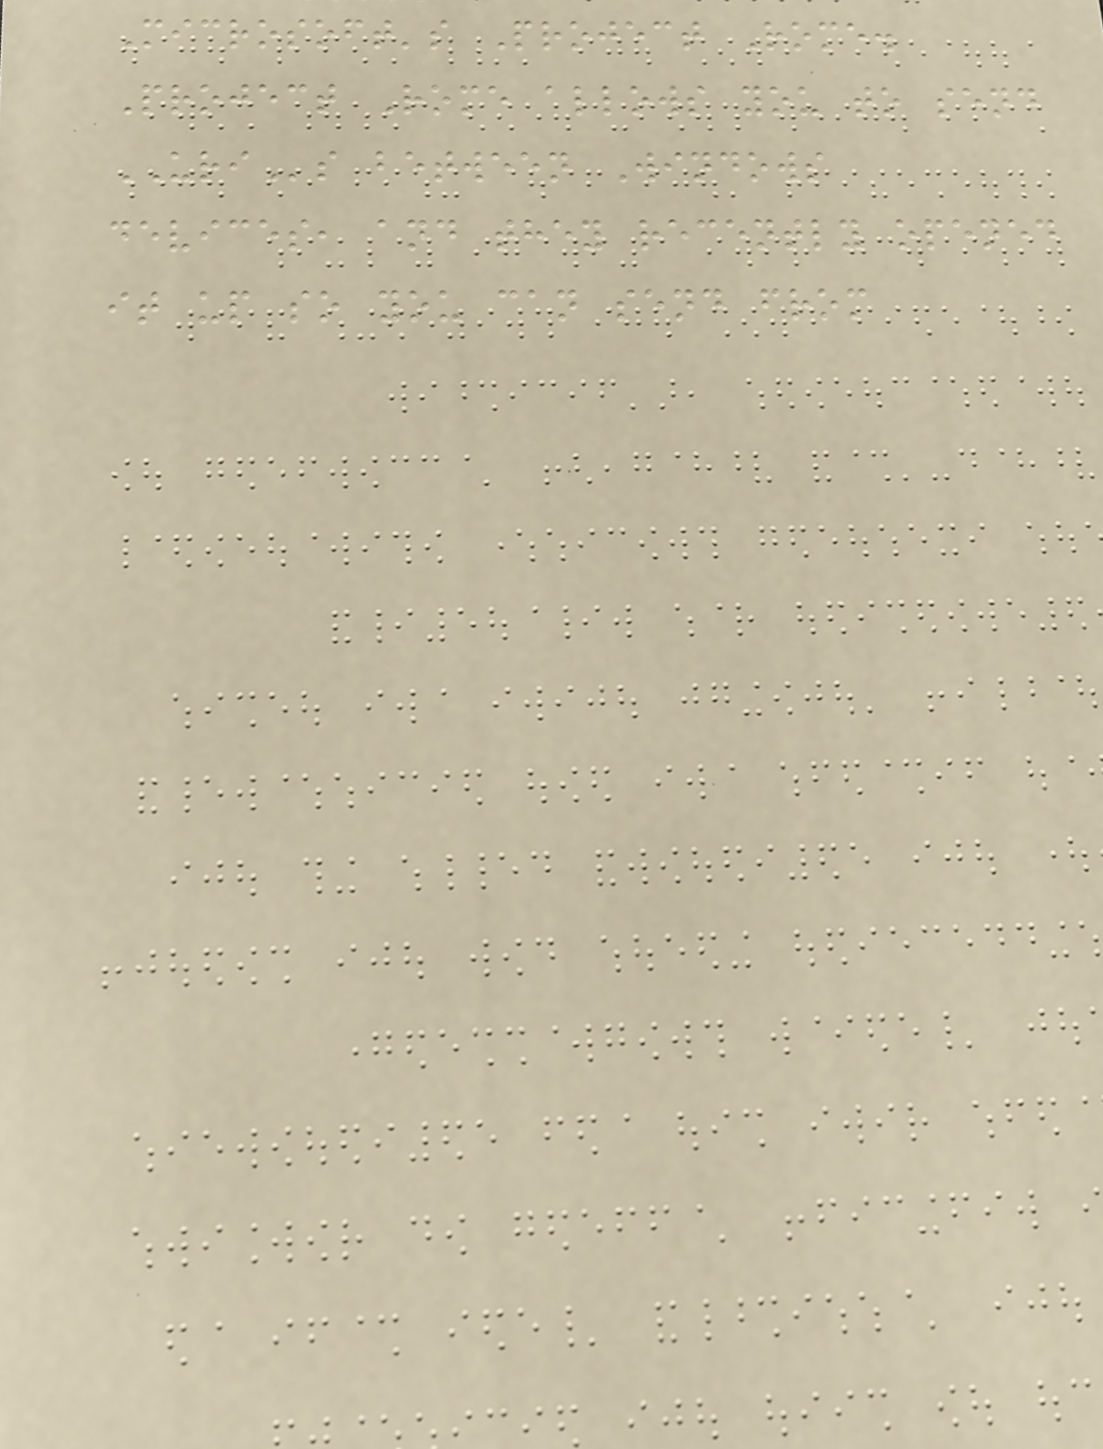Microsoft's Project Rome.
Project Rome allows you to send
URIs between Windows
devices, and they recently opened
it up so you can send from
